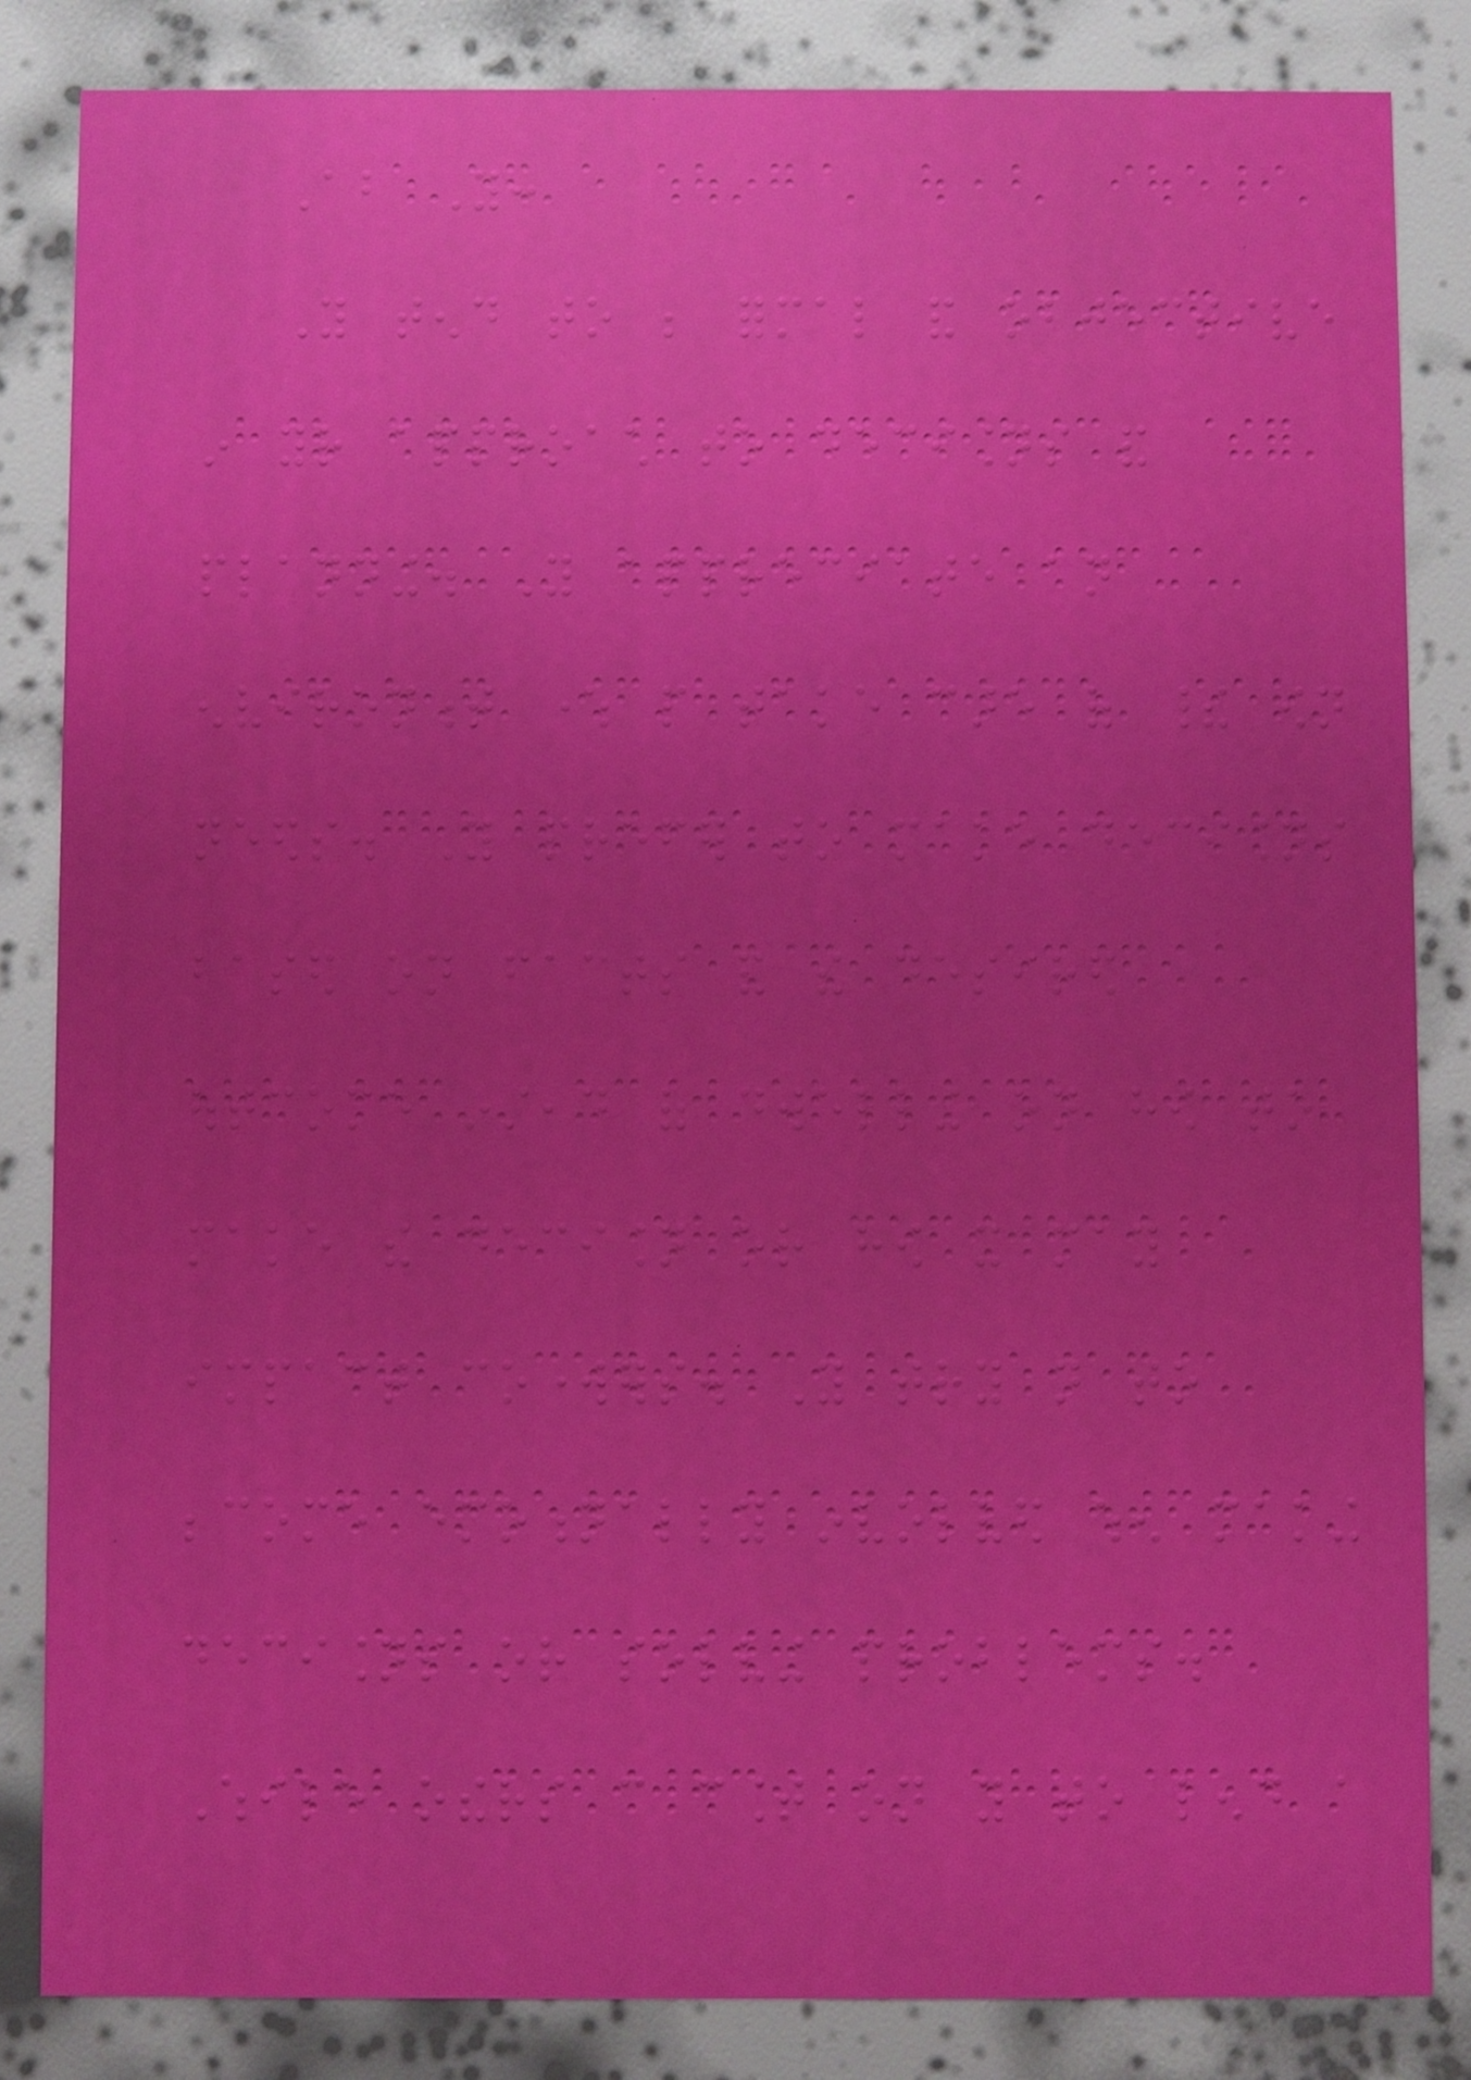About You:
You tend to be formal and objective
in your approach to decisions and
planning. You appreciate an
environment where people take care of their own
needs. You prefer to make decisions
based on facts and the desired
outcome instead of dwelling on how to
make the decision or how it may
impact coworkers. You try not to
become emotionally involved when making
decisions or solving problems.
While others can count on you to lend a
